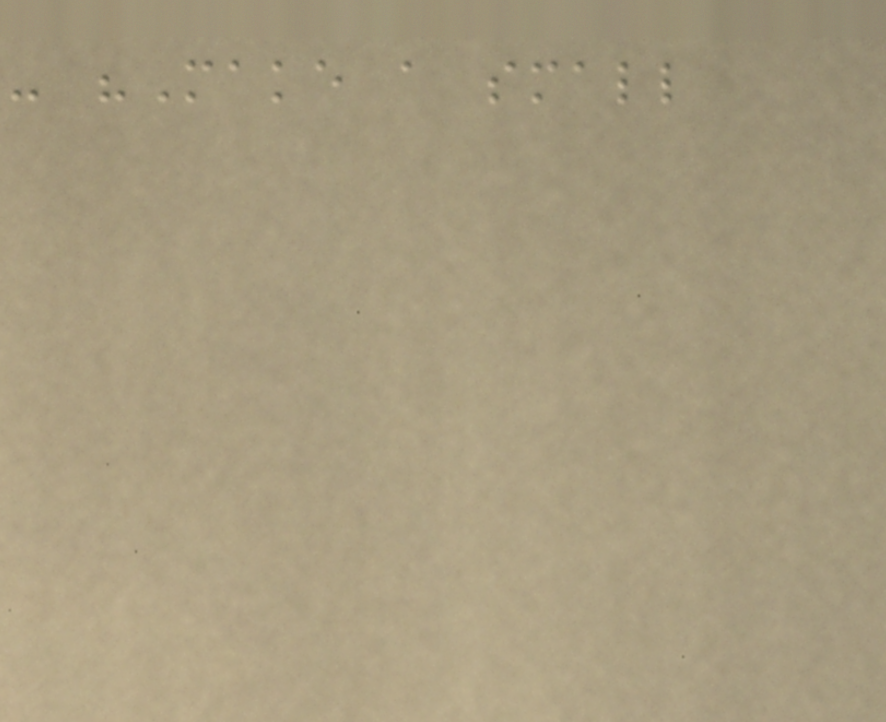- "Make a small
